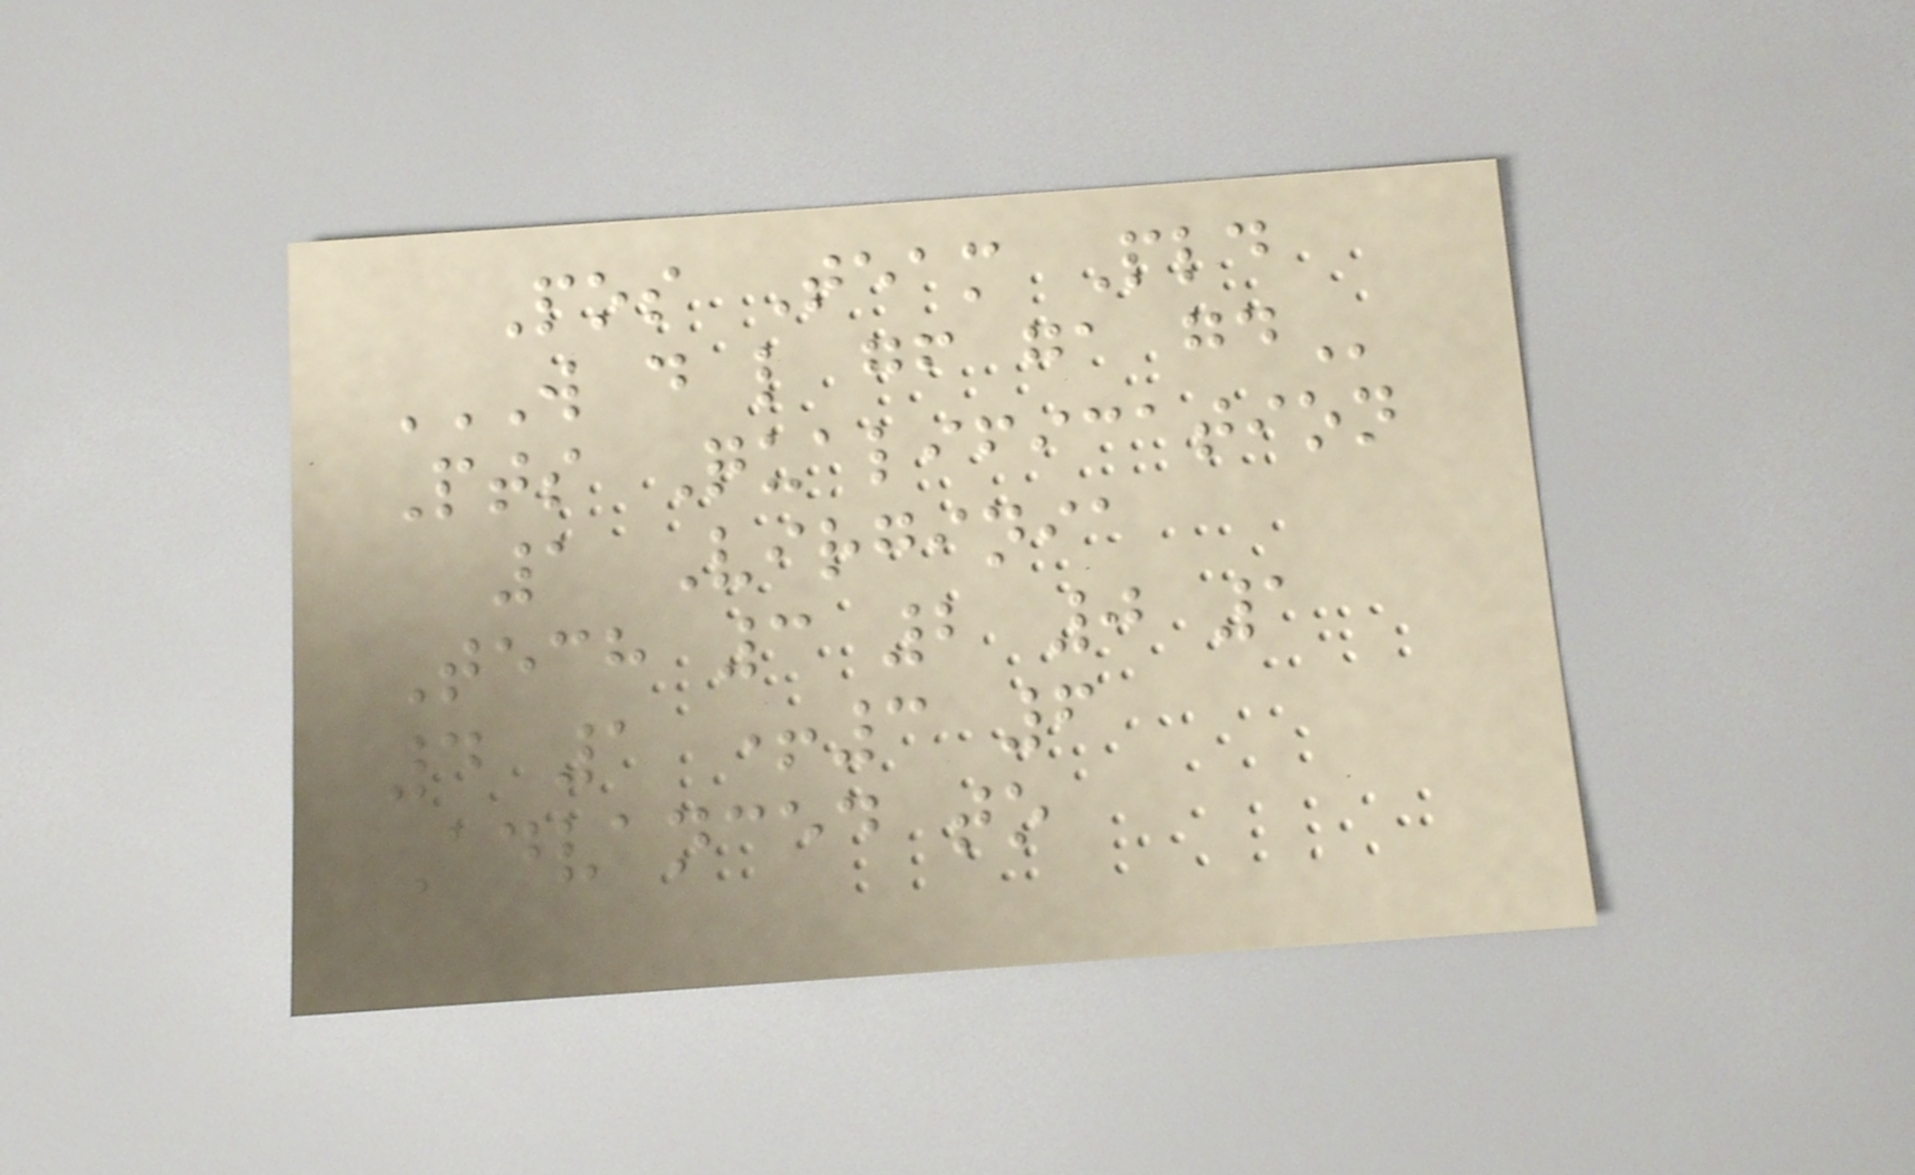Pos Team Pld
W D L GF GA GD
Pts Qualification
1 Virginia
Tech 3 2 0 1
4 1 +3 6
Advanced to
